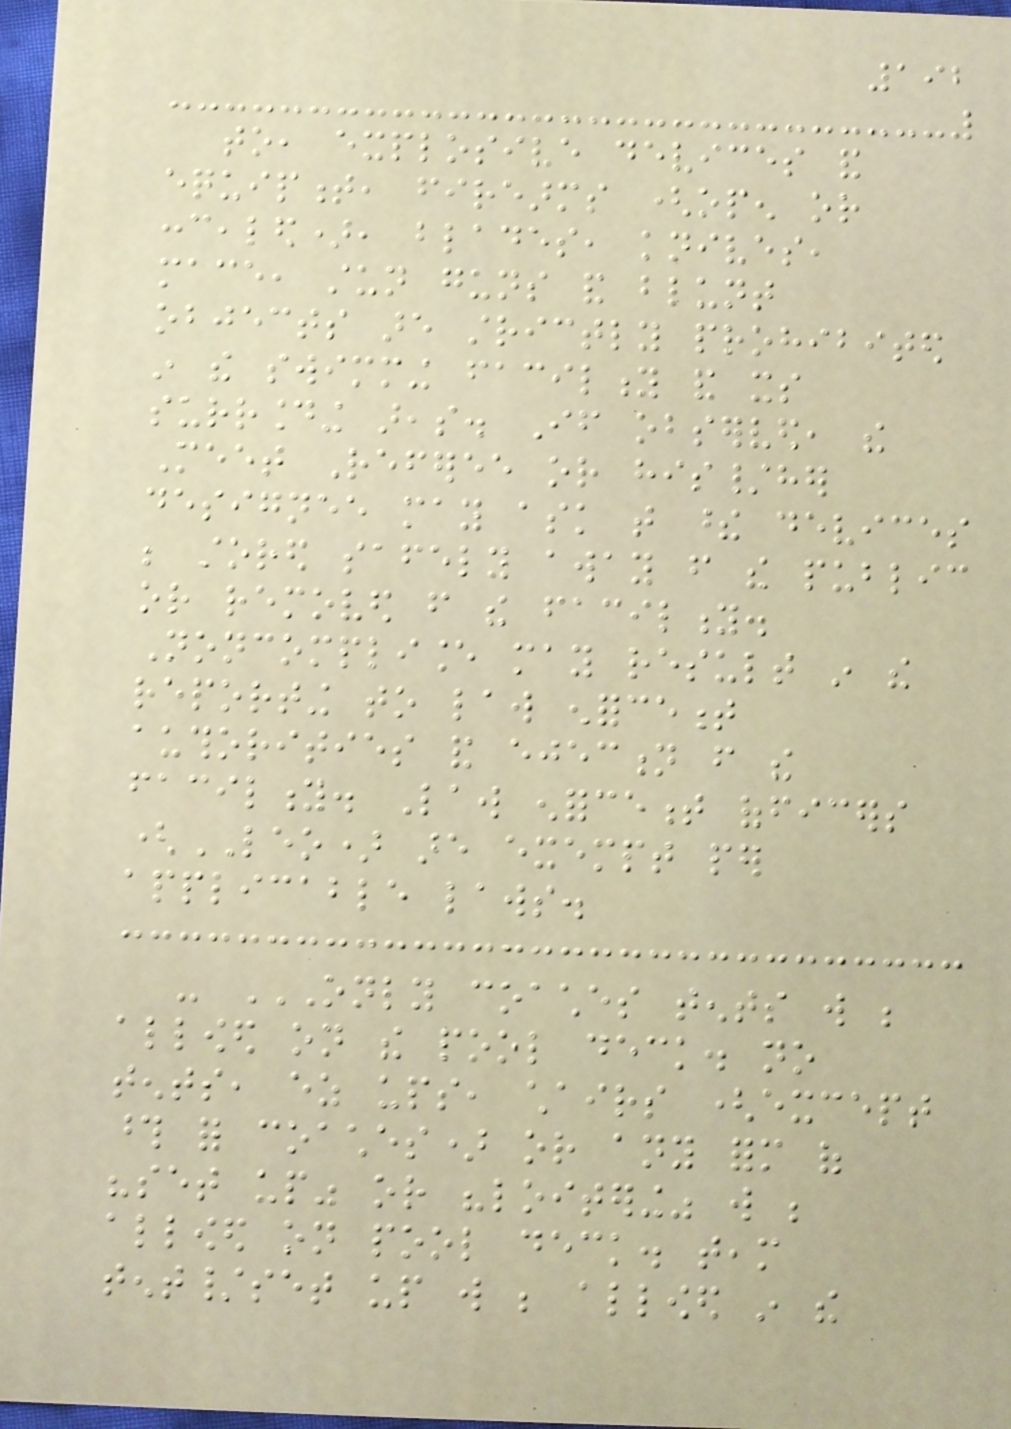192
to, explosive devices and
equipment, firearms (open or
concealed), blades, knives,
mace, stun guns and blunt
objects are strictly prohibited
in the swimming facility and its
surrounding areas. If observed, the
Meet Referee or his/her
designee may ask that these devices
be stored safely away from the public
or removed from the facility.
Noncompliance may result in the
reporting to law enforcement
authorities and ejection from the
facility. Law enforcement officers
(LEO) are exempt per
applicable laws.
- ONLY COACHES TENTS WILL BE
ALLOWED ON THE POOL DECK. NO
TENTS, EZ UPS, CHAIRS (EXCEPT
THOSE FOR COACHES) OR ANY FORM OF
"SET UP" OR "LOITERING" WILL BE
ALLOWED ON POOL DECK. TEAM
TENT/SET UP WILL BE ALLOWED IN THE
